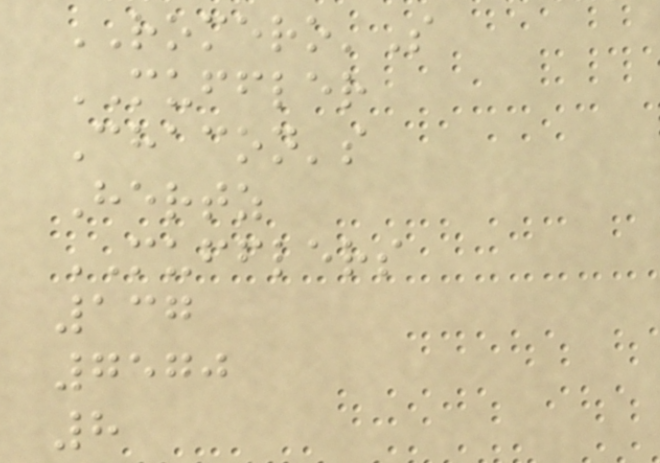ROMERO'S
MUFFLER
Chacon's
Hertz
MUFFLERS
137
7570
8
